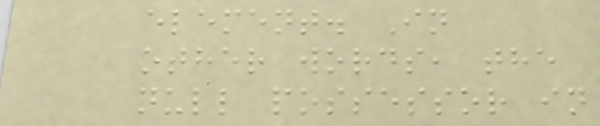element. In
other words, the
null possessor in
